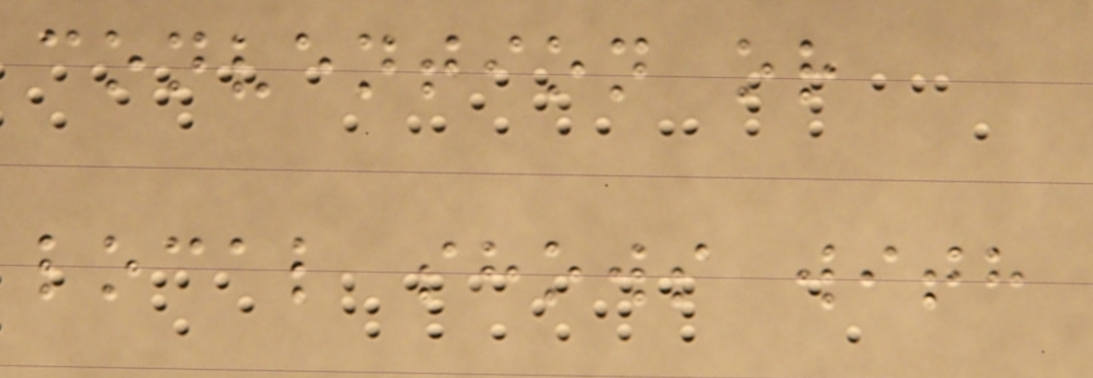convention or
local shows with
